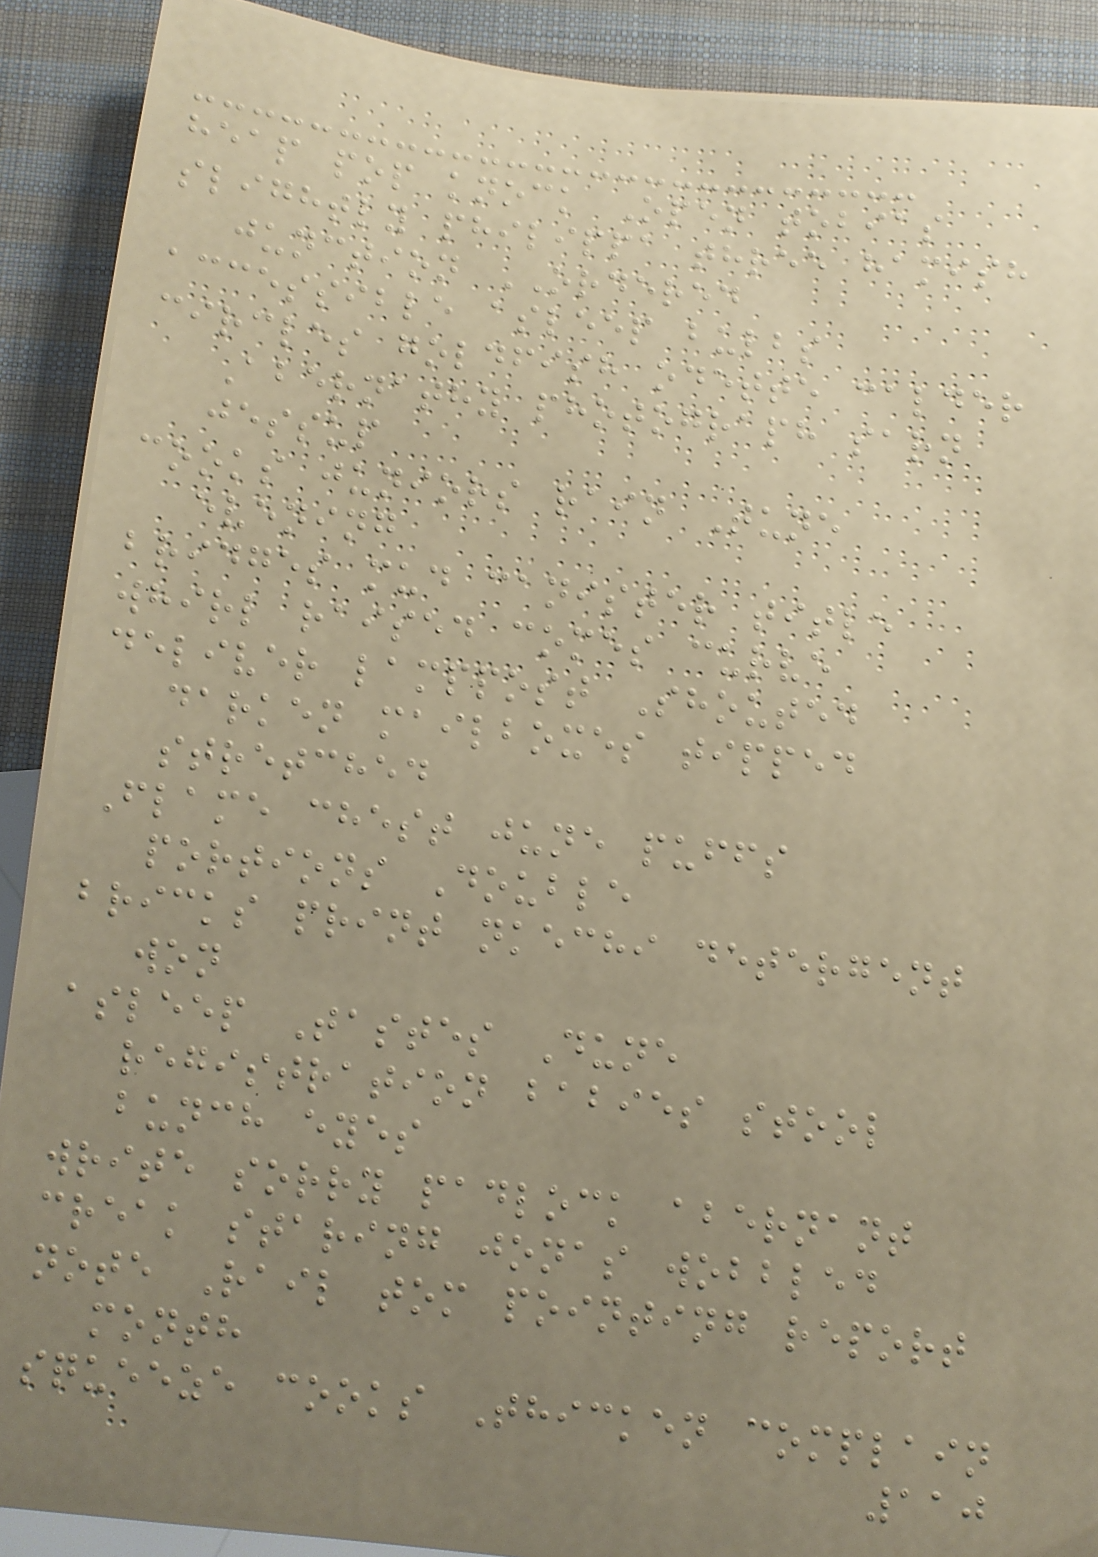heap pop knock Open tobias
slightly philippa three hamish
junction ORDERED
accessible asleep bulbs
circles goldfish odette calder
Abernathy photograph sarn
jessup
cooks juniors rain Tune
evening
bridges mud canister title
whirl raised comes curve
deliver lamppost Shouted
darken mailboxes tipped
stretched
Flame chest june puffs
portions Double
bricks print nkechi detergent
won
asleep Tastes Dune
registration babies stool
bunch eyes
write sorry padlock abernant
creak staring jonas wobbled
note Rail tom pointing report
month
squeeze cooks Thicken complain
110
